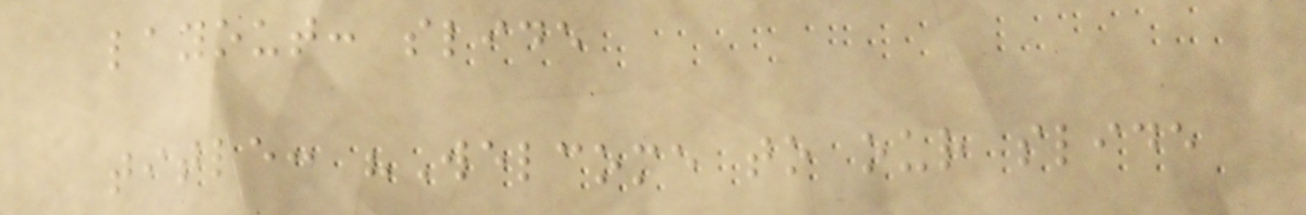layout: slide
title: "Welcome to our slide
